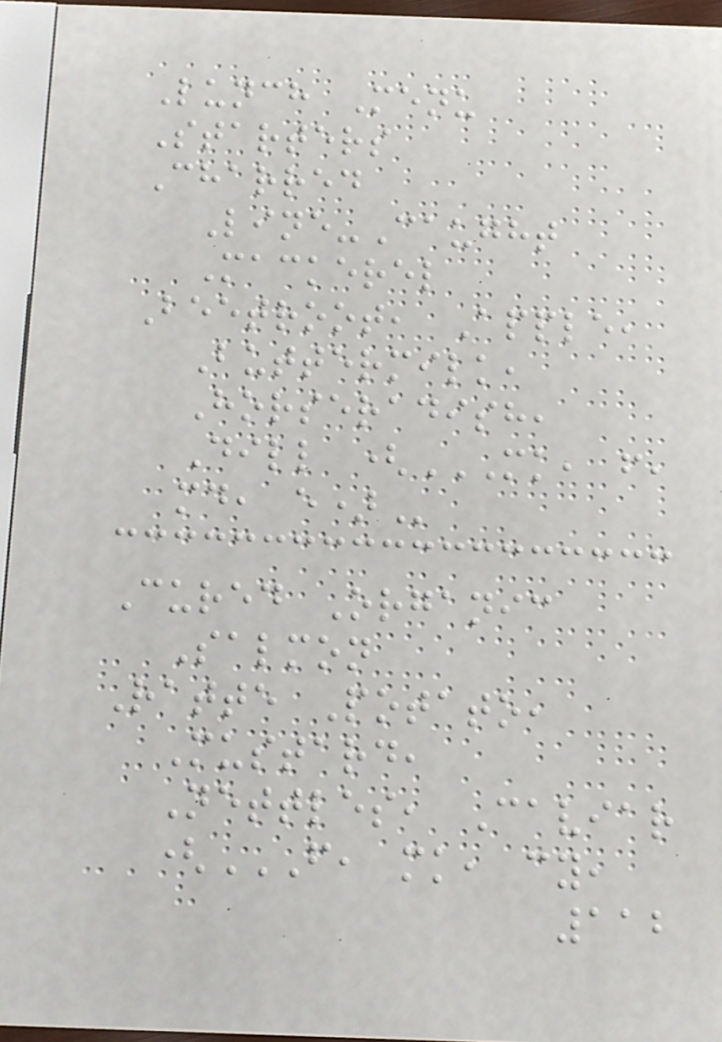Lunch Menu
Starters
Charred
Line-Caught
Mackerel
Beetroot, Apple,
Buttermilk,
Horseradish,
Dill (MK, F,
MD, E)
Cured Organic
Salmon
Ratte Potato,
Mustard,
Nettles, Caviar
(F, MK, CY,
112
